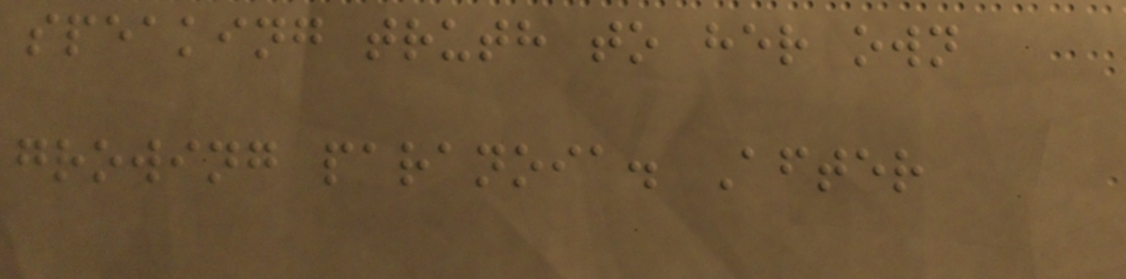speaking truth to her own
growing paranoia. After
